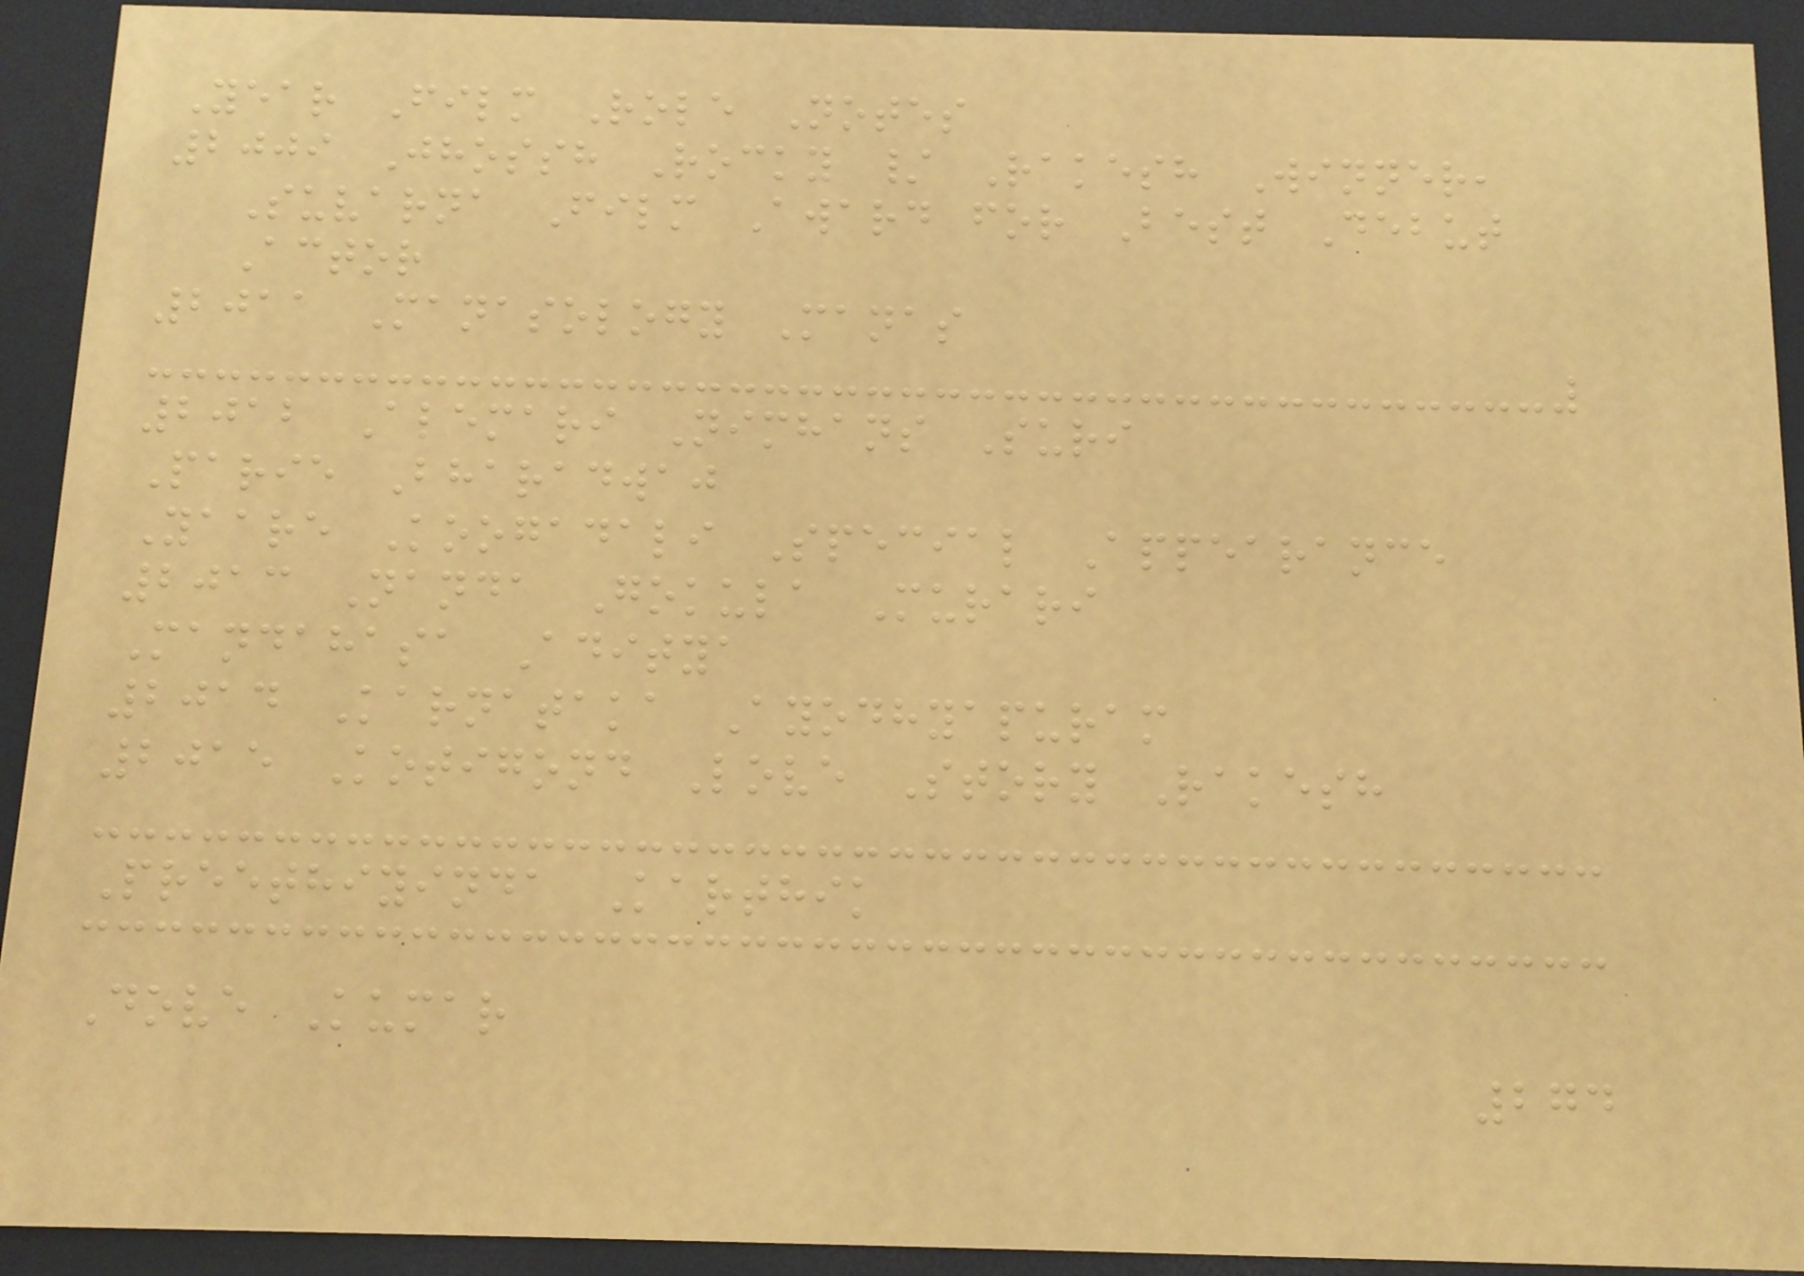Year Film Role Notes
2009 Jhossh Rocky / Rakesh Winner,
Suvarna Film Award for Best Debut
Actor
2011 Manasology Manas
2012 Alemari Nimhans Suri
Parie Bharadwaj
Yaare Koogadali Special Appearance
2013 Nanda Gokula Murari
Mandahasa Aditya
2014 Karnataka Ayodhyapuram
2015 Kotigond Love Story Rakesh
Preethiyinda Karthik
Dove Kumar
274
